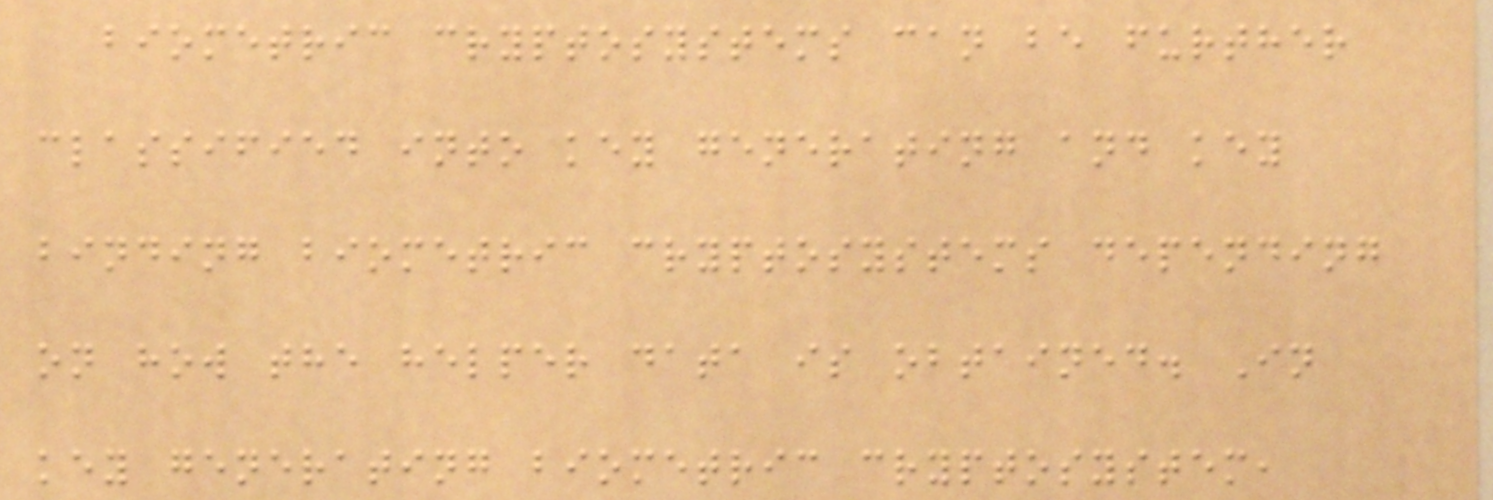biometric cryptosystems can be further
classified into key generating and key
binding biometric cryptosystems depending
on how the helper data is obtained. In
key generating biometric cryptosystem,
